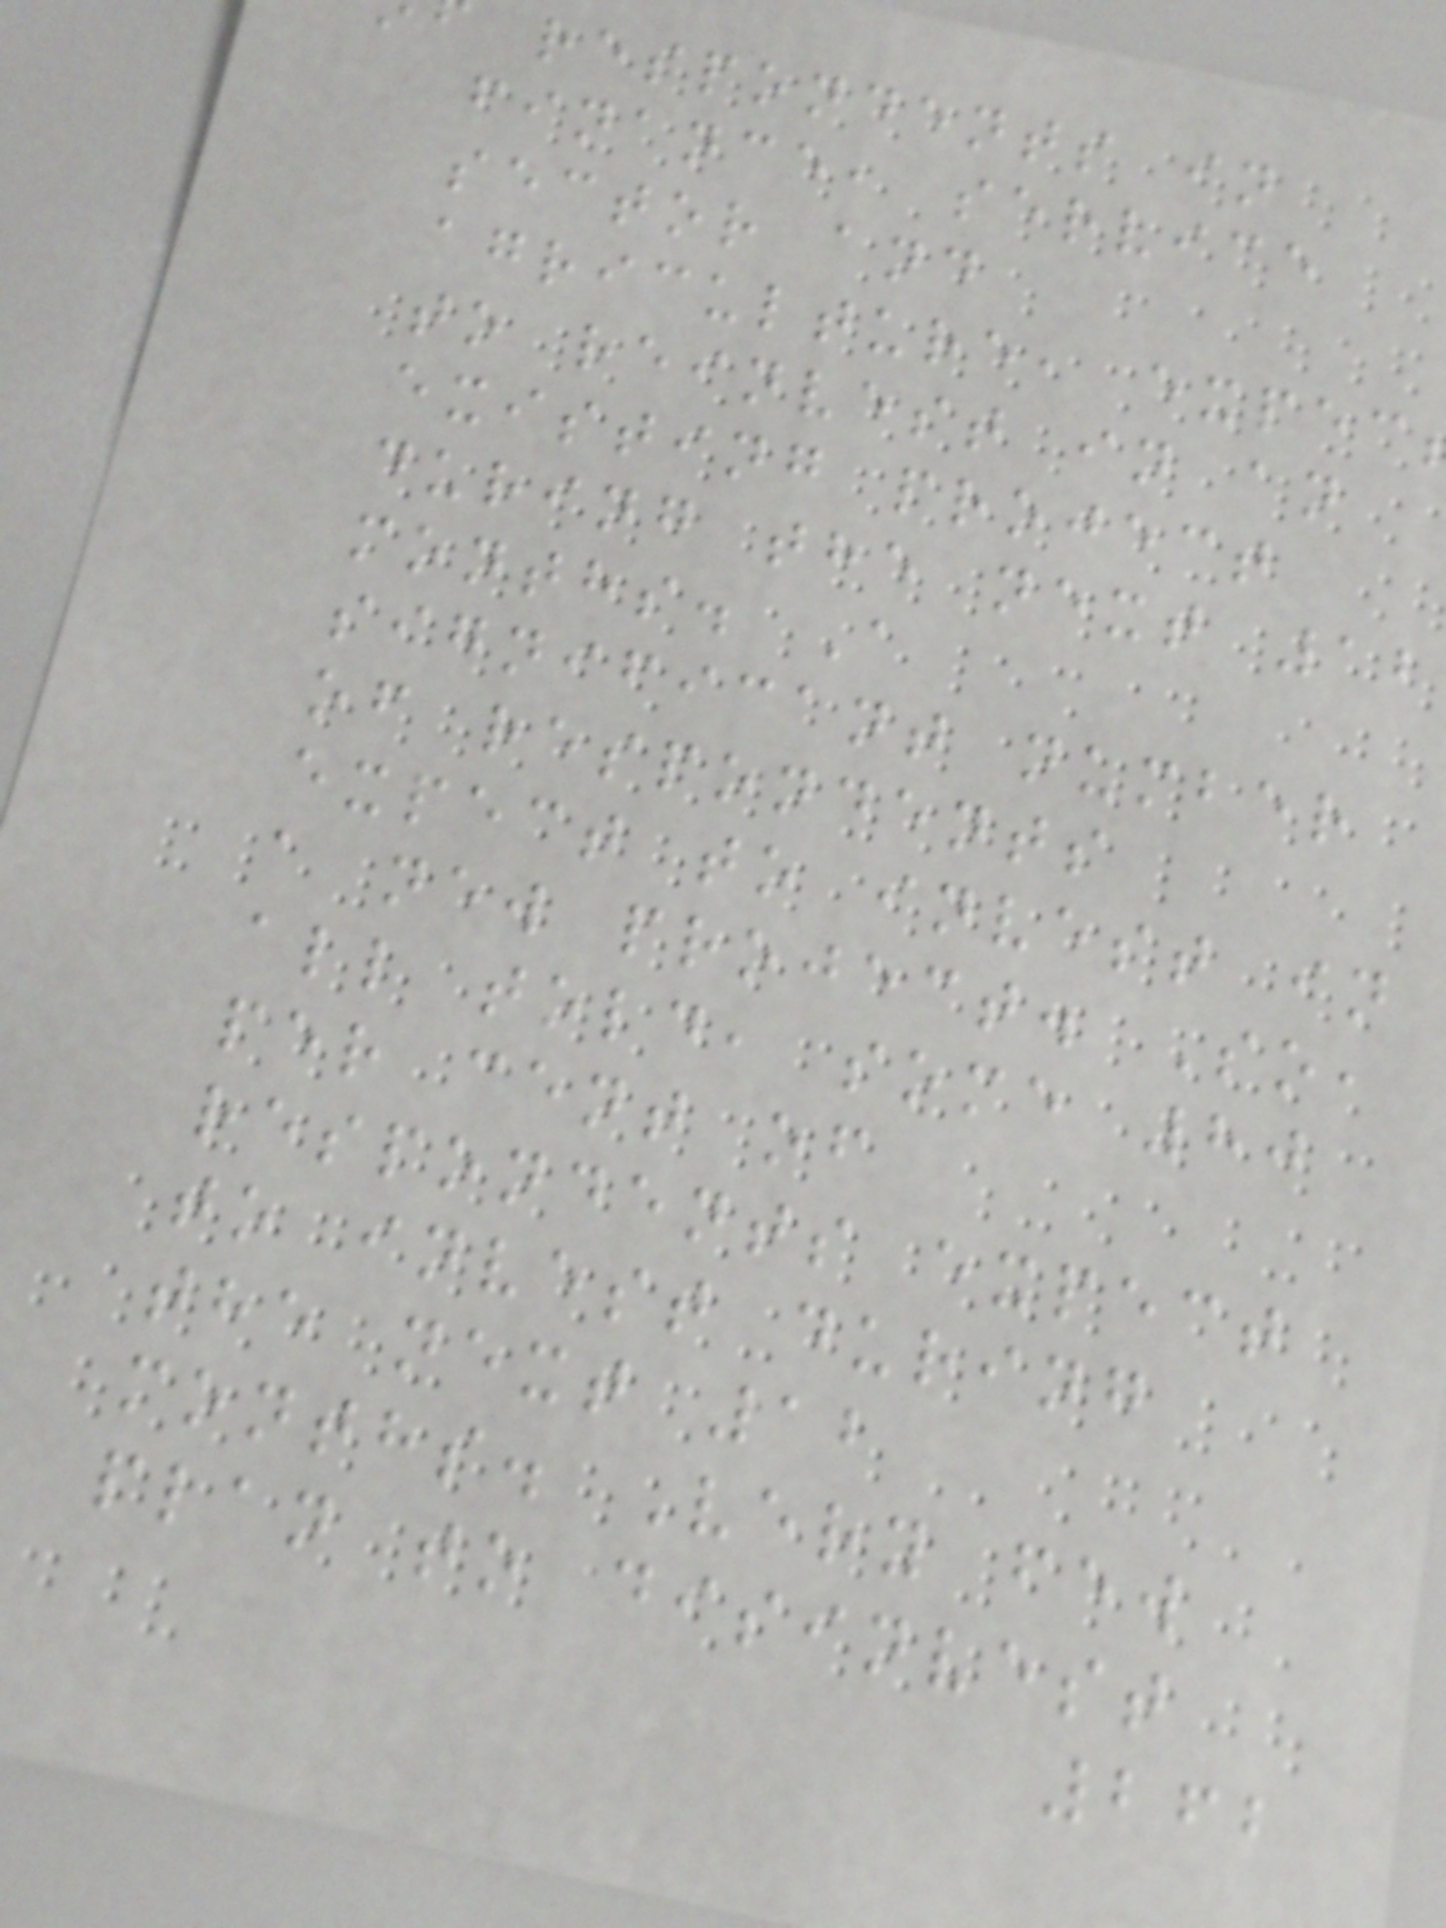respondents in
finance, service
sector and
agriculture, expec
to reinvest in an
existing project
during the next 12
months. A
significant number
of respondents
expect to invest in
a new project. So,
all told, some 80
per cent of
respondents expect
to invest during
the next 12
months. Very few
plan to disinvest
262
